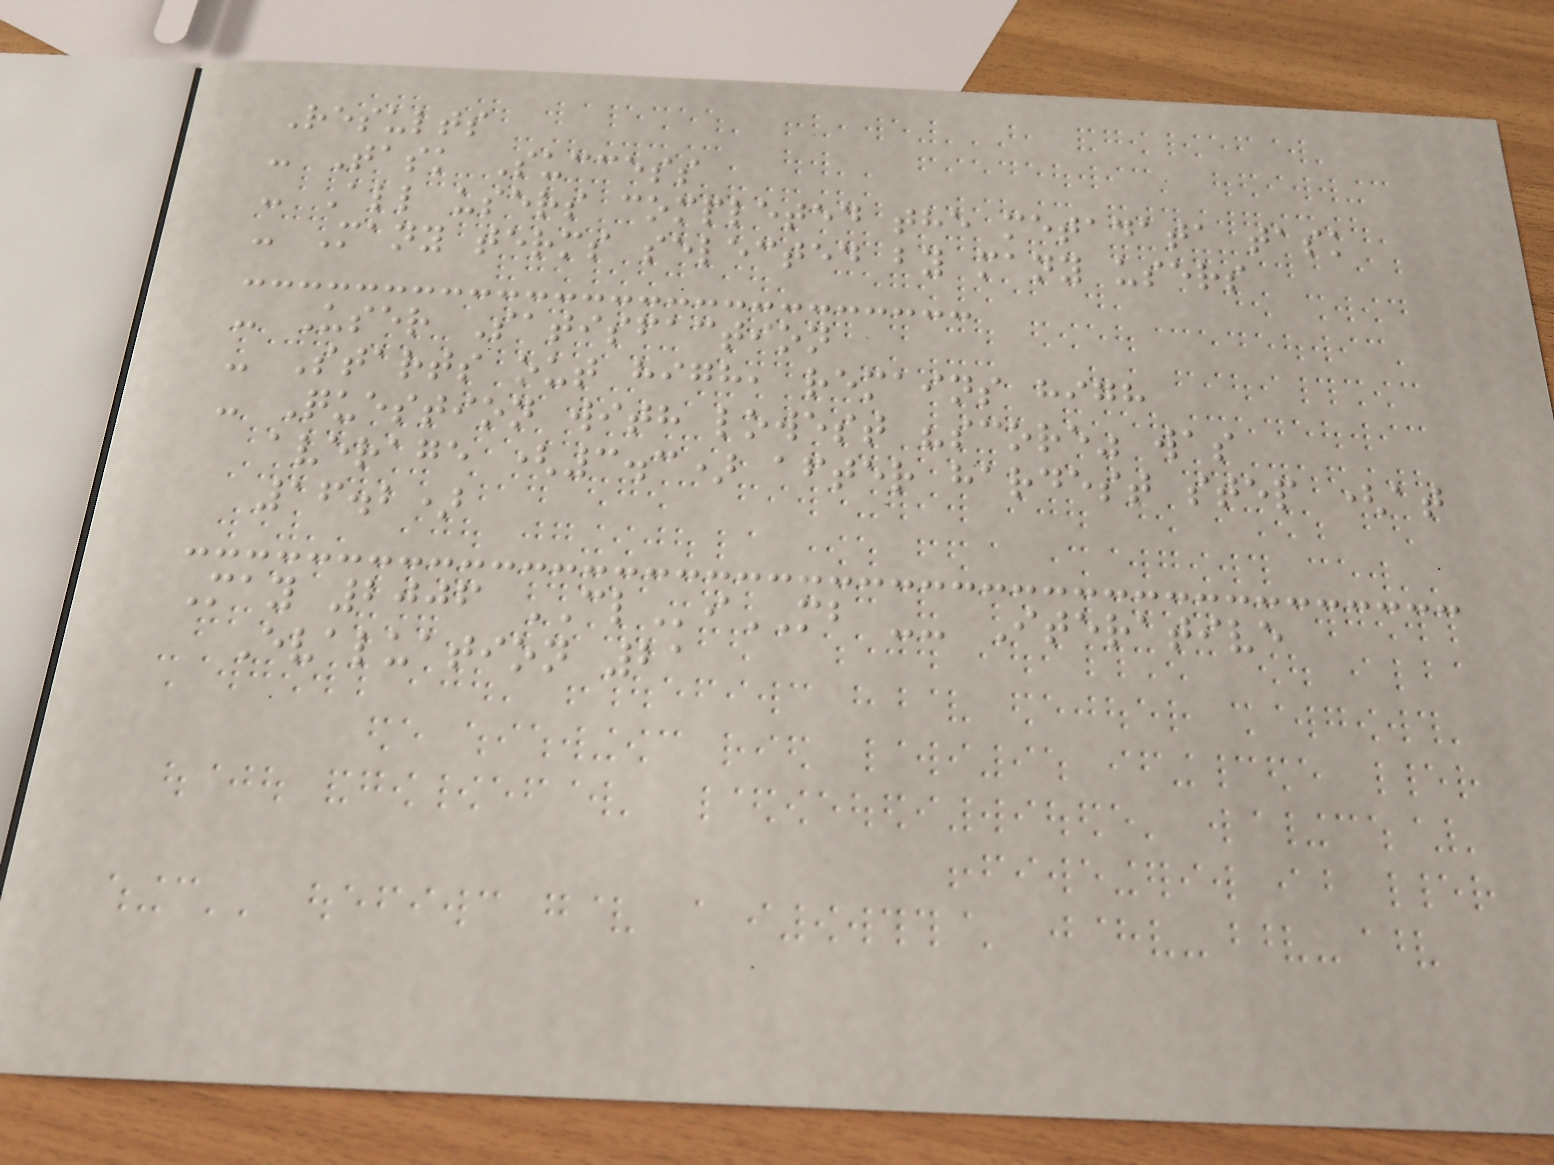Results
- Task Success
- All users completed the metadata task
- Many terms selected by many users
- User Satisfaction
- Starts out high, remains high
- Question with lowest "score" was
average (3.3) after hardest step (at
16.2)
May 2006 CLiMB -- Iterative
Evaluation 21
